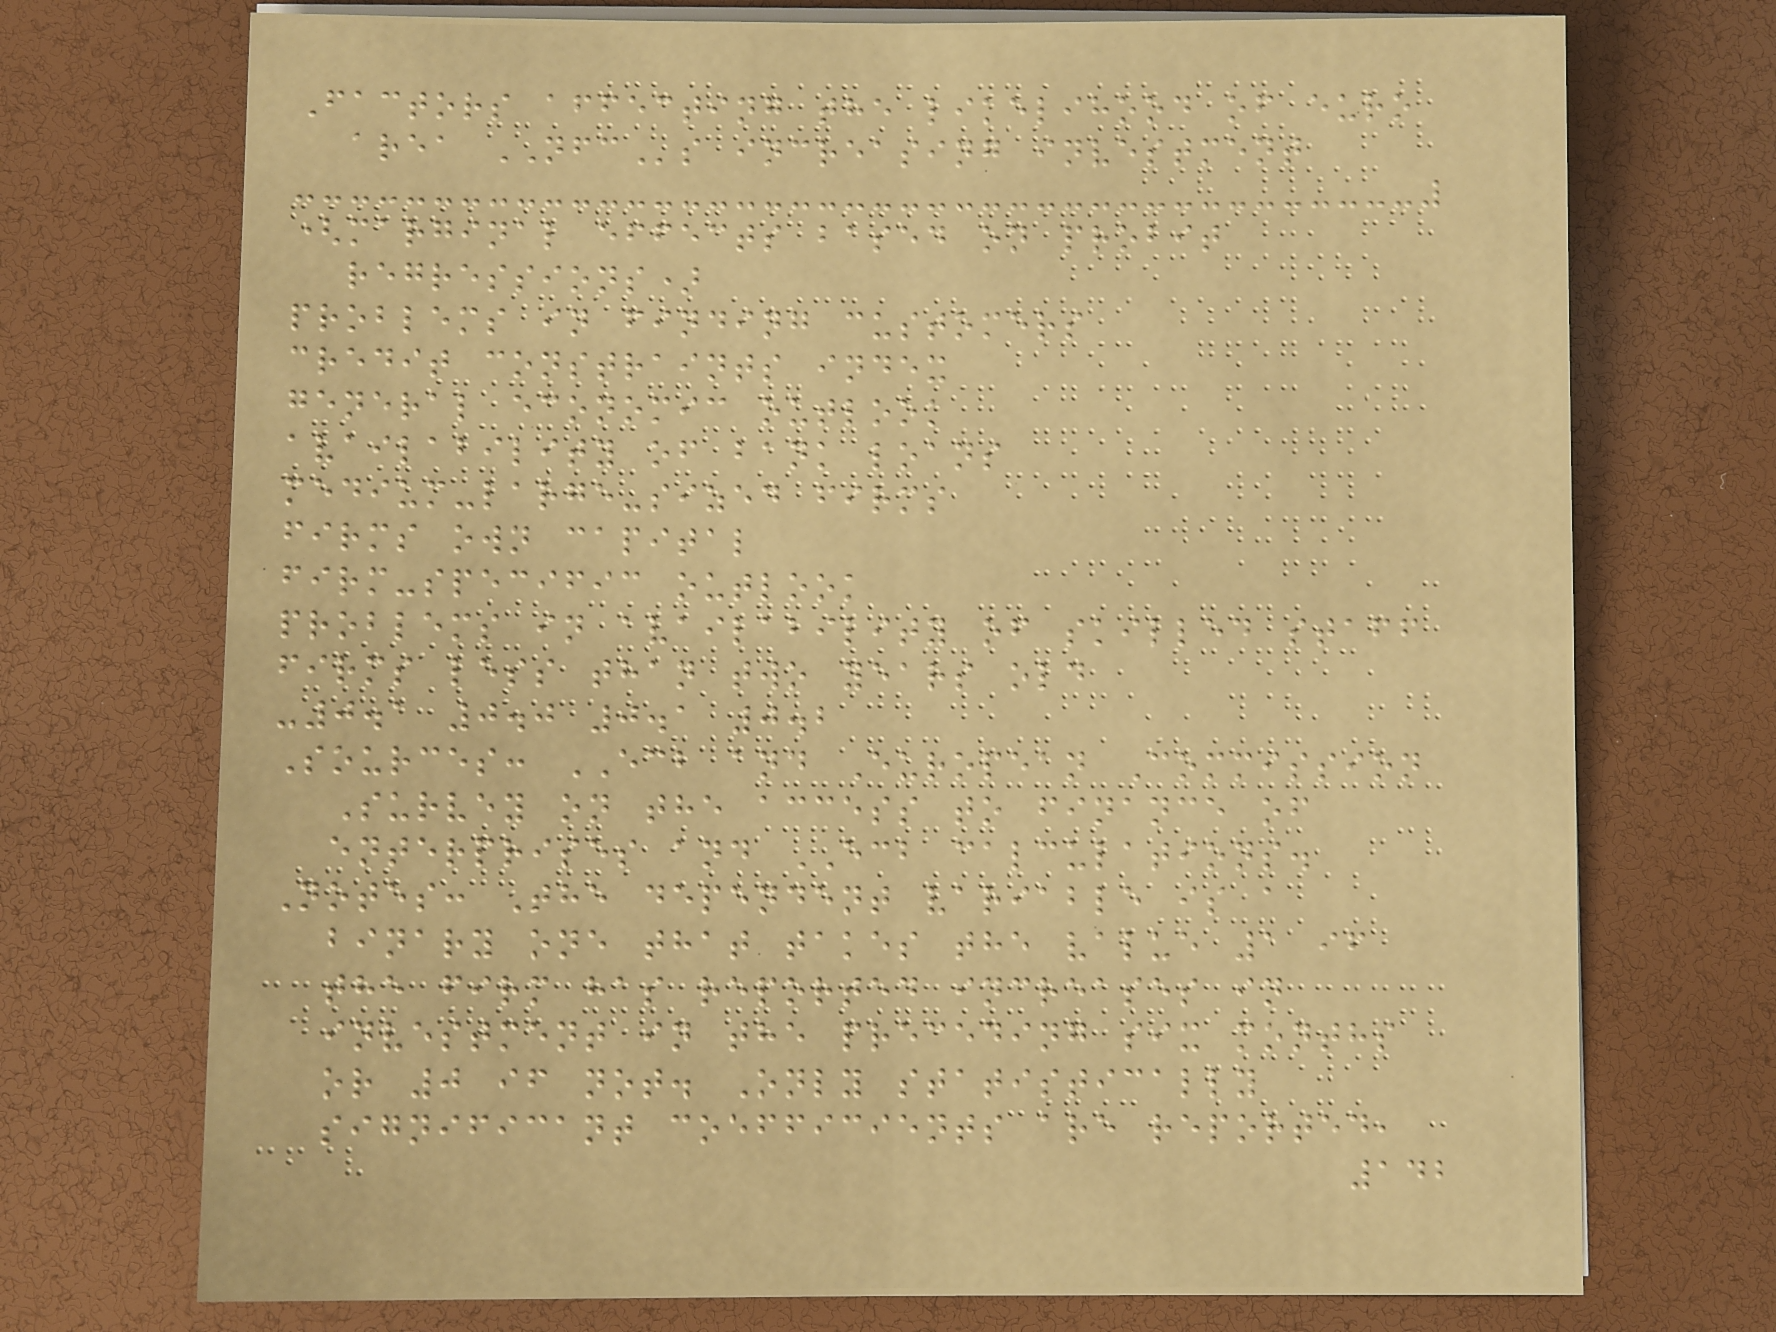Factors affecting the likelihood of euro
area NFCs increasing investment
(marginal effects based on probit
regressions)
problems in finding customers
credit constraints index
general economic outlook
availability of bank loans
medium-large-sized firms
firms own capital
firm-specific outlook
problems in availability of skilled staff
firms less than two years old
-0.1 0.0 0.1 0.2
Sources: ECB and European Commission
Survey on the access to finance of
enterprises and ECB calculations.
Notes: The dependent variable is a
binary one that takes the value 1 if
the firm has reported increases in
investment in the preceding six months
or 0 if not. Only statistically
significant coefficients are reported,
142
